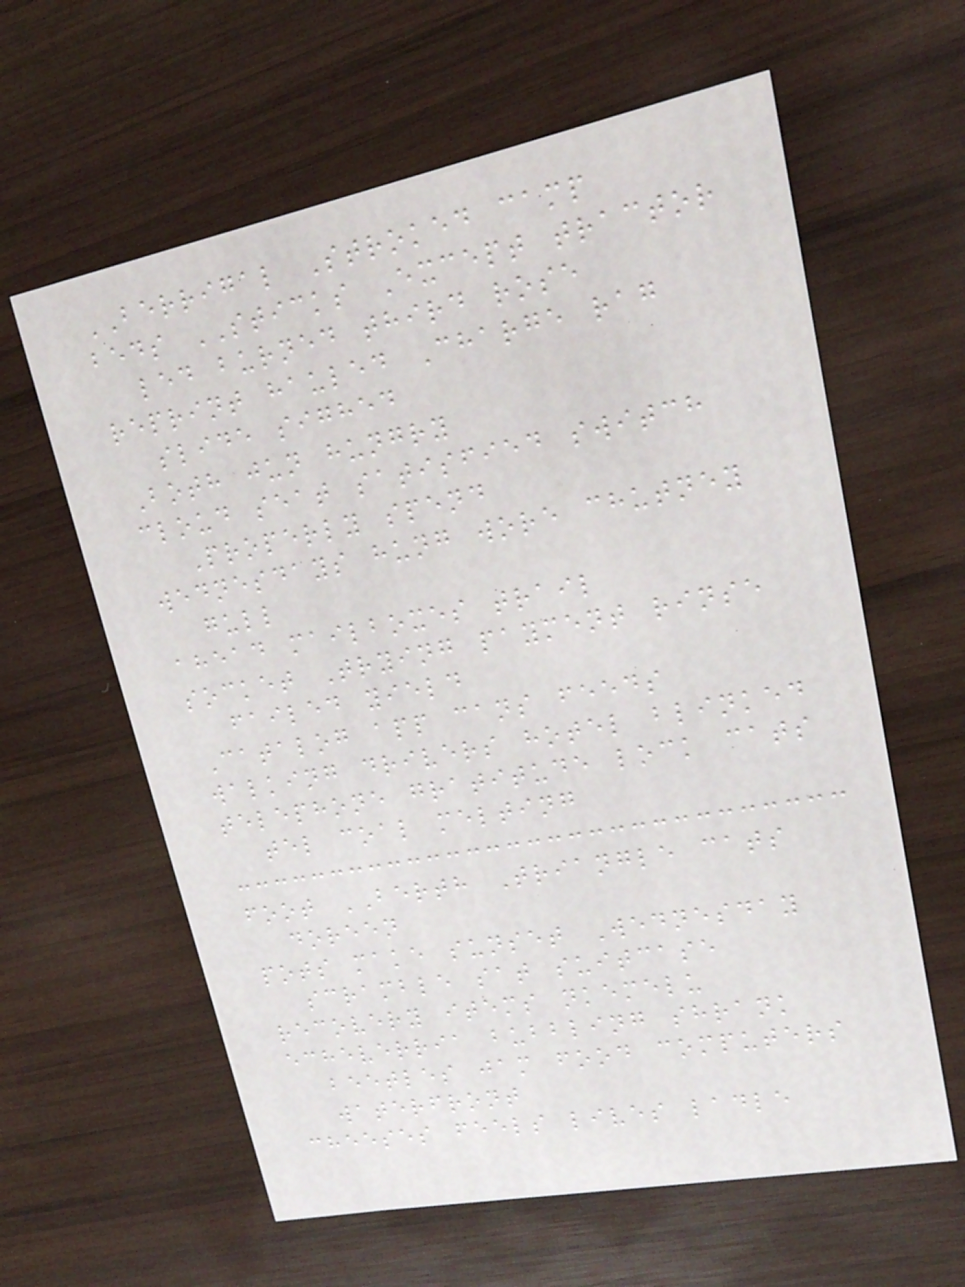BERRIGAL Stroked camp
beds STICKS Except tractor
led burned third rose
reprint hauled Charge rag
slide sighed
Both jun hungry
cloud seat satisfied switch
Properly spend
wednesdays hung wore chutney
gull
ahead mailboxes trail
socket Trying payment rinse
failed yield
Catalog app cans feeds
walking drivers hotel blinked
telephone gratitude lock cats
tel coal melting
foot BERTH Triangle cats
doreen
pots make sunset Wednesday
scramble sat suitcase
recovery items nkemelu
echeverria bubbling shrank
beetles jam food computers
waterfront
cheeses feels lives ladle
